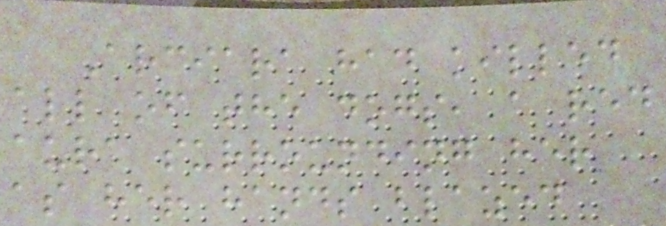Arciara had killed
all of the dogs, a red
aura surrounding her
as her hands blazed
